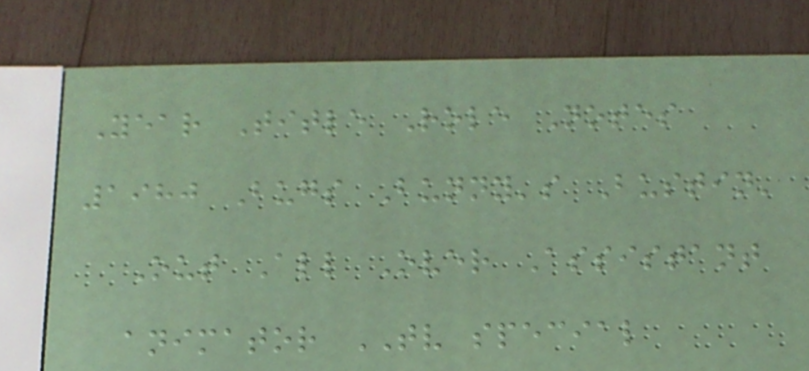Year Title Role Notes
1980 Bugs Bunny's Bustin'
Out All Over Assistant
animator TV special
